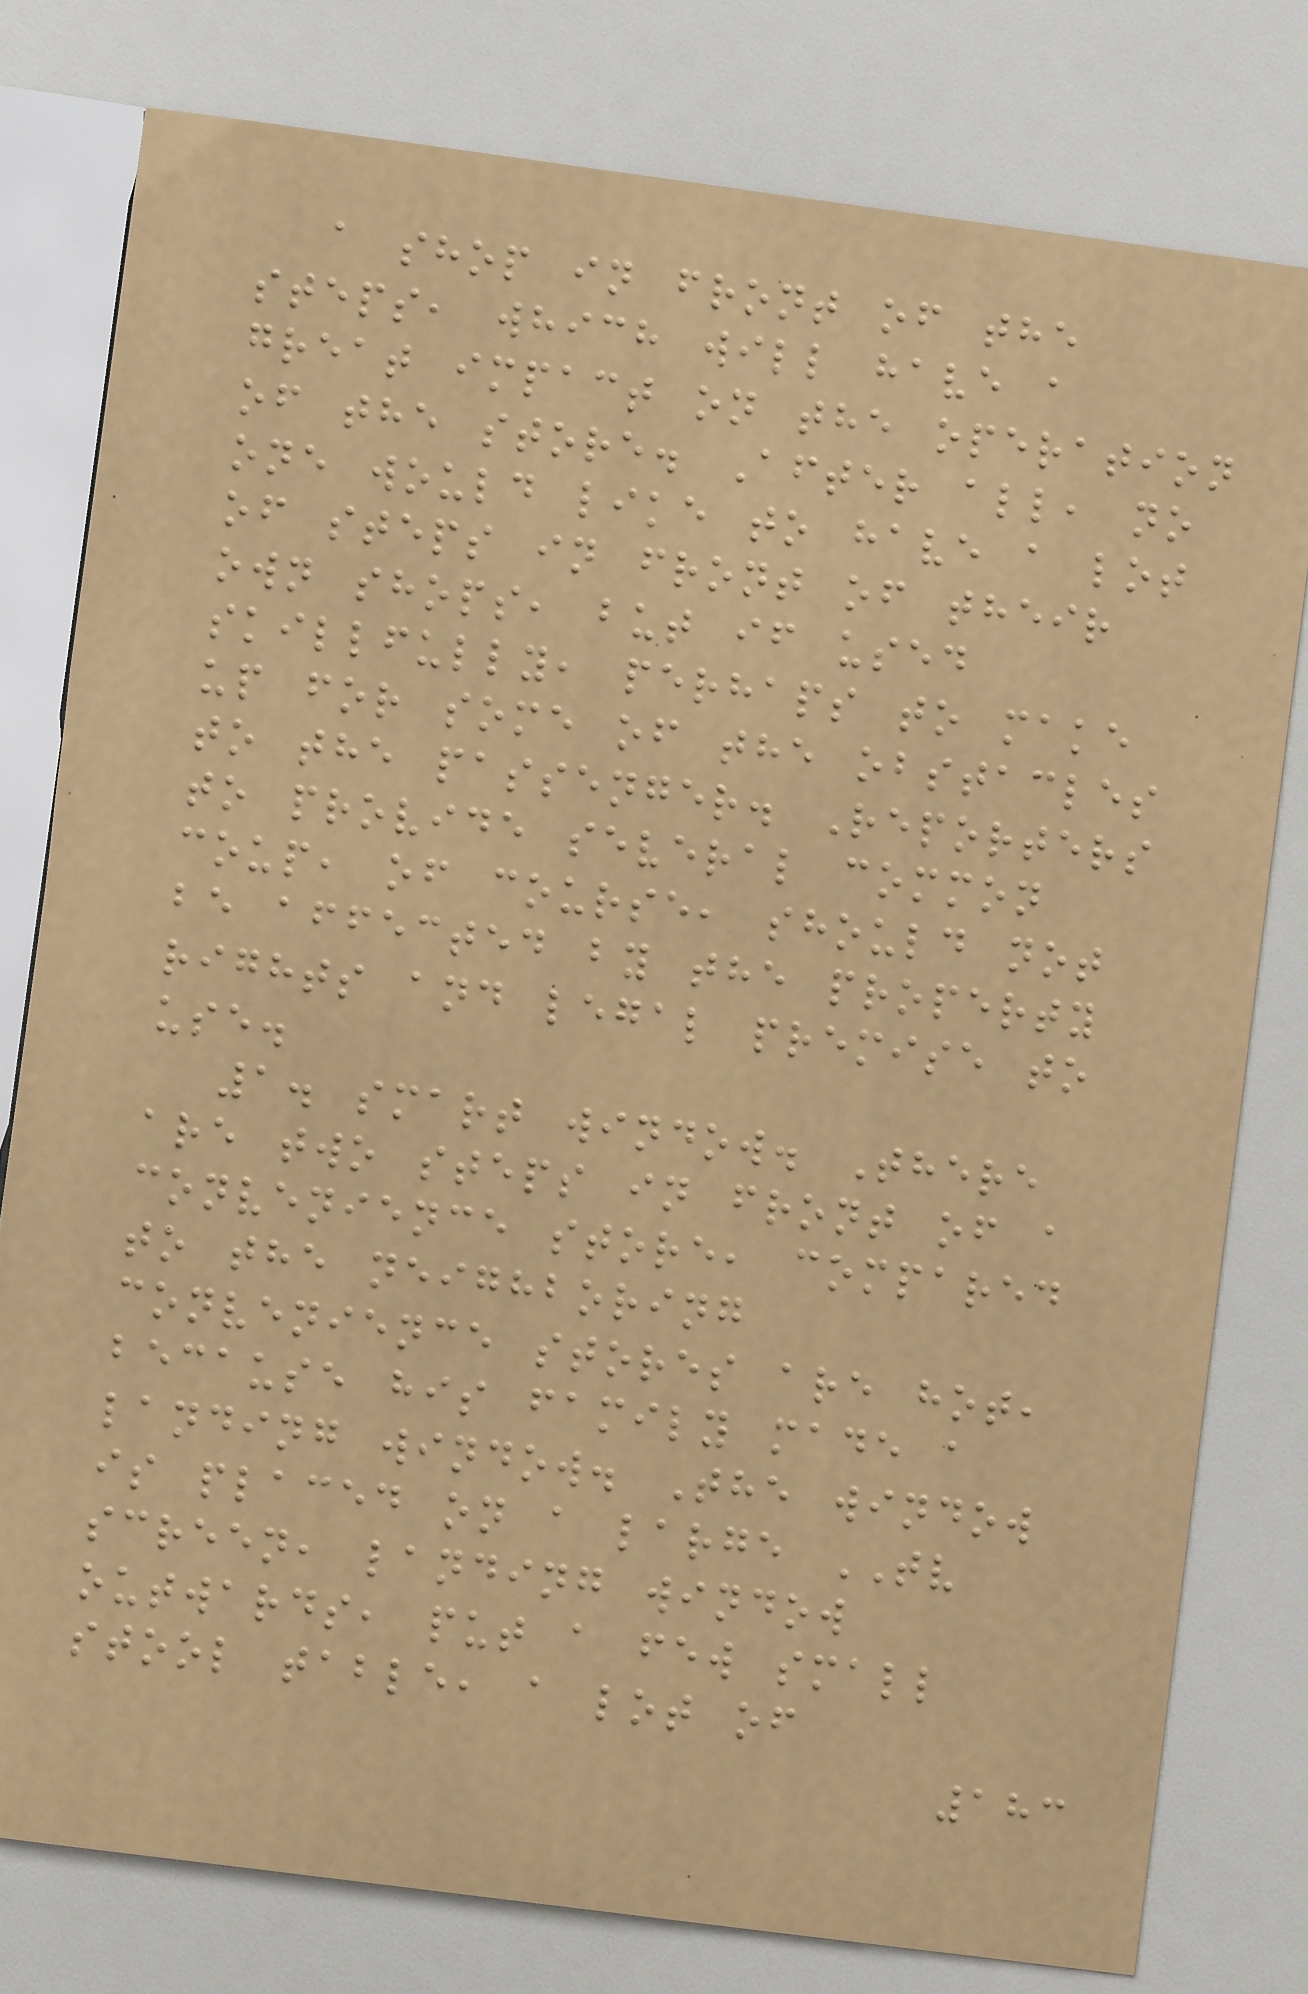a shop in front of the
steps, which will have a
great impact on the operation
of the store. After all, no
one would like to have a lot
of steps in front of their
own shops, but if used
skillfully, perhaps to make
up for some of the obstacles
to the passenger. Reporters
to provide several common
coup, of course, should not
be affected by the property
rights and legal premise to
use.
1. smart window. There
are two steps in front of a
convenience store, compared
to the neighboring
convenience stores are hot,
because his family made a
landing window. The window
is placed on a large TV
screen, landing window
outwards, put a few small
stool table, a lot of
183
